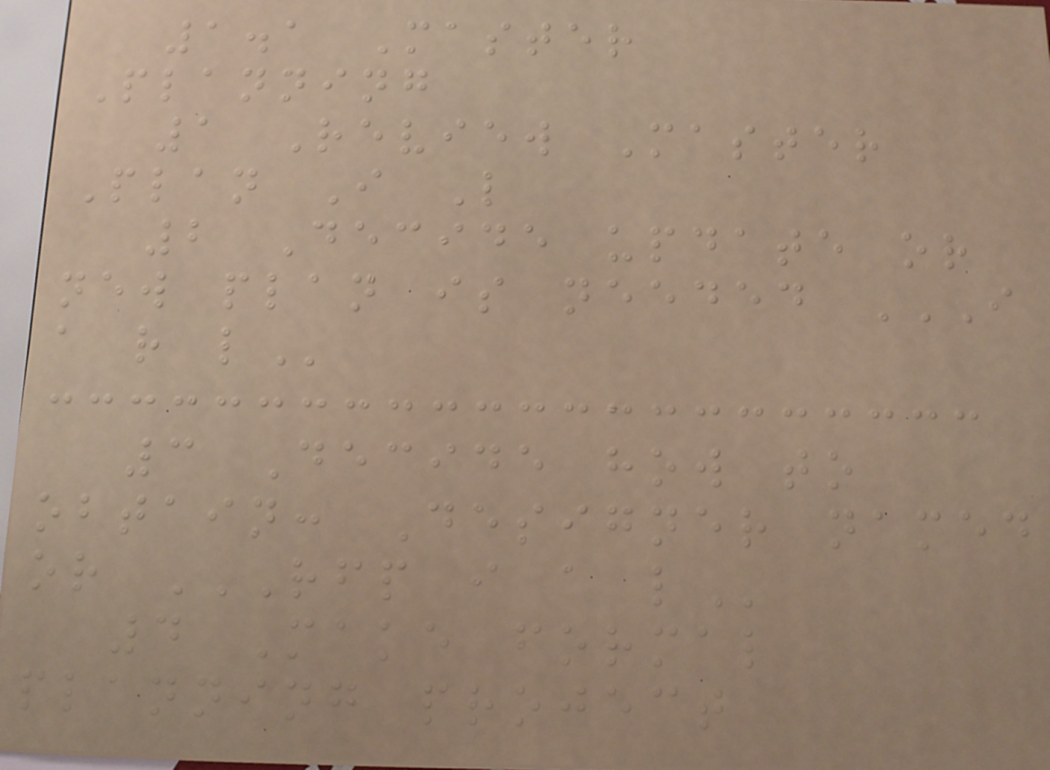1.1 Master
Planning
1 Review Master
Plan I L
2 Decide update or
new plan is needed I
A R L
3 Decide how to
obtain: Designer named
or RFP I A L
4 Make formal
planning project
